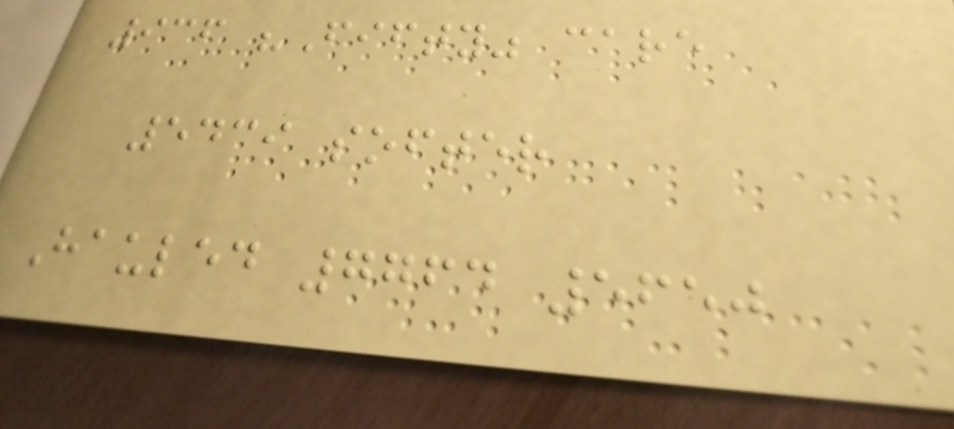936 "Fifty" care
5439 softer
Hauled 7764 5650
